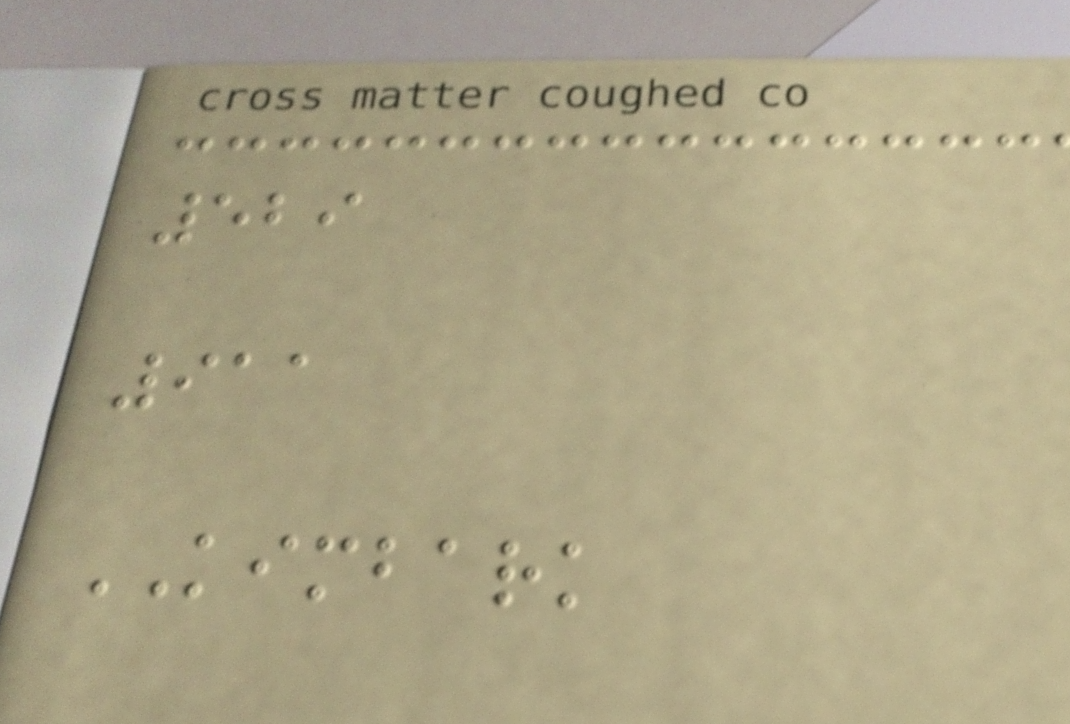529
911
KIMBARK
